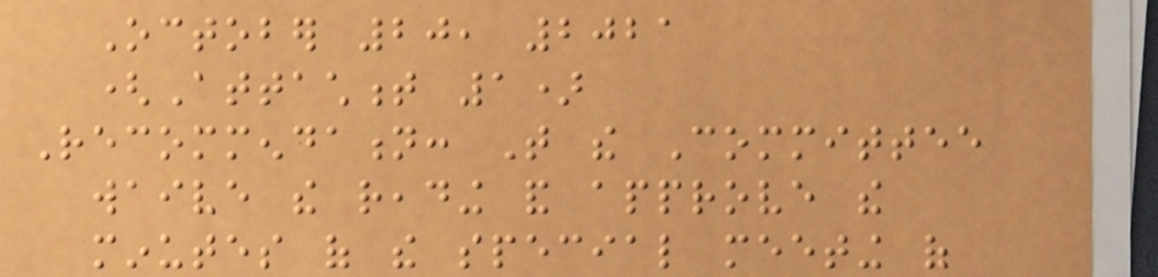October 20, 2021
(Attachment 1)
Recommendation: That the Committee
waive the reading and approve the
minutes of the special meeting of
